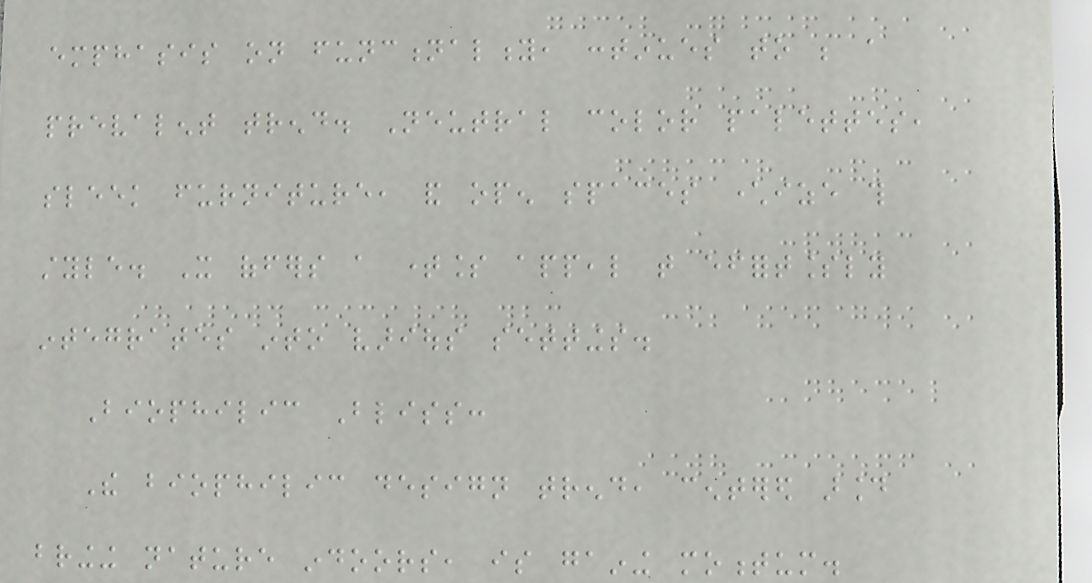emphasis on functionality, continues to be a
prevalent trend. Neutral color palettes,
sleek furniture, and open spaces characterize this
style. It offers a timeless appeal that effortlessly
integrates into various settings.
Biophilic Bliss:
The biophilic design trend, centered around
bringing nature indoors, is gaining momentum.
